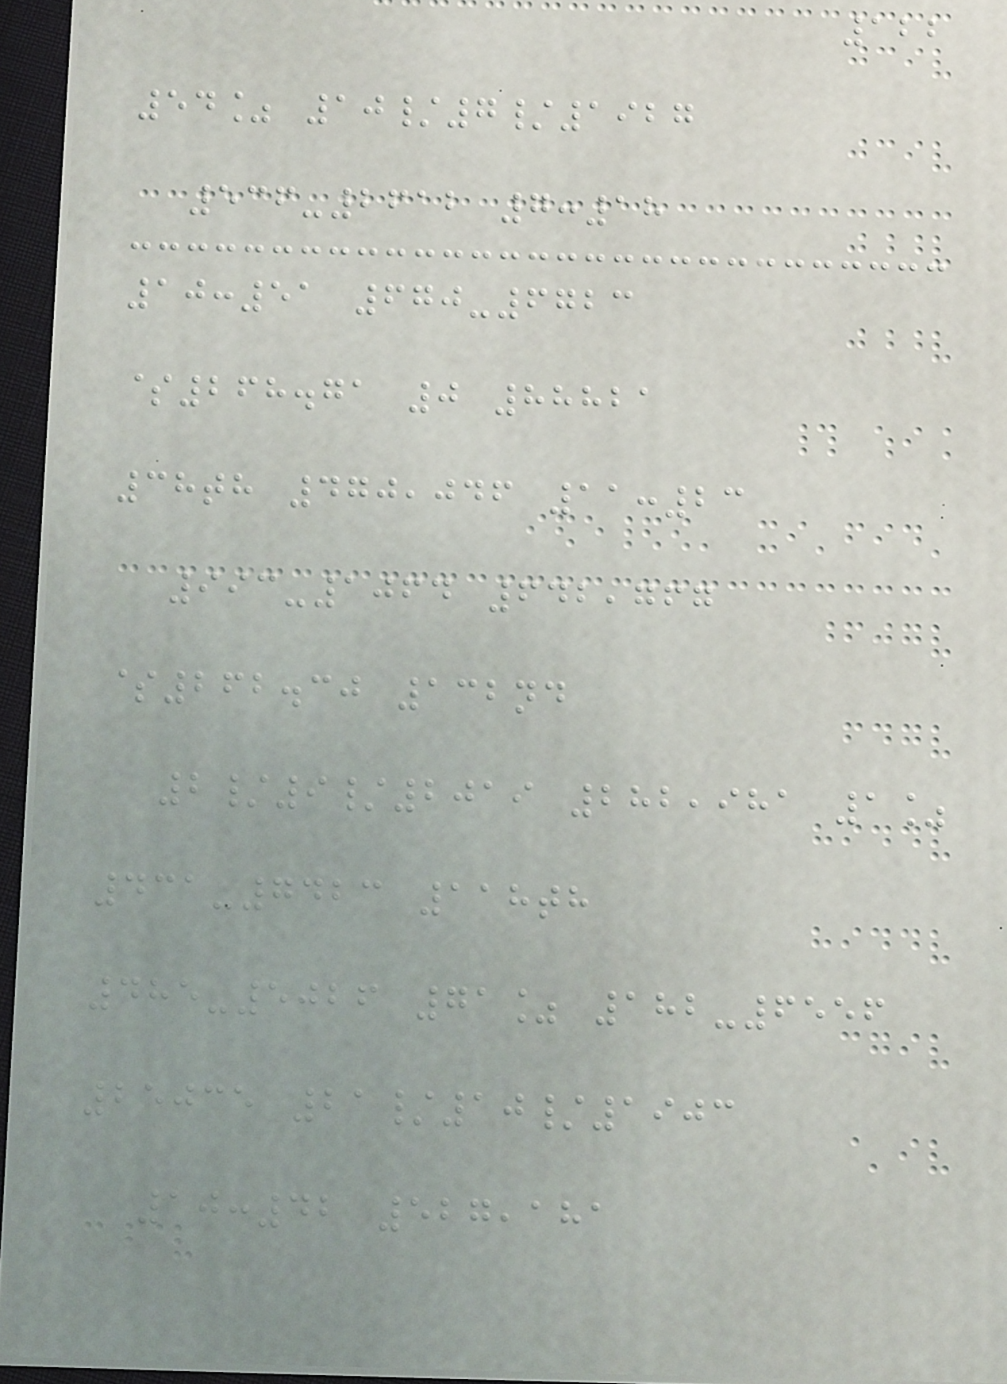122
54% 10/7/1927
536-2612 7:18
10:51 670-6723
$268.71 0 88821
38th 470,046 11:23
993-1064 642,767
$262.30 132nd
2/9/2019 282,981 1%
431-7423 118th
485-5026 71% 182-6556
25035 21/10/1903
10:42 527,181
